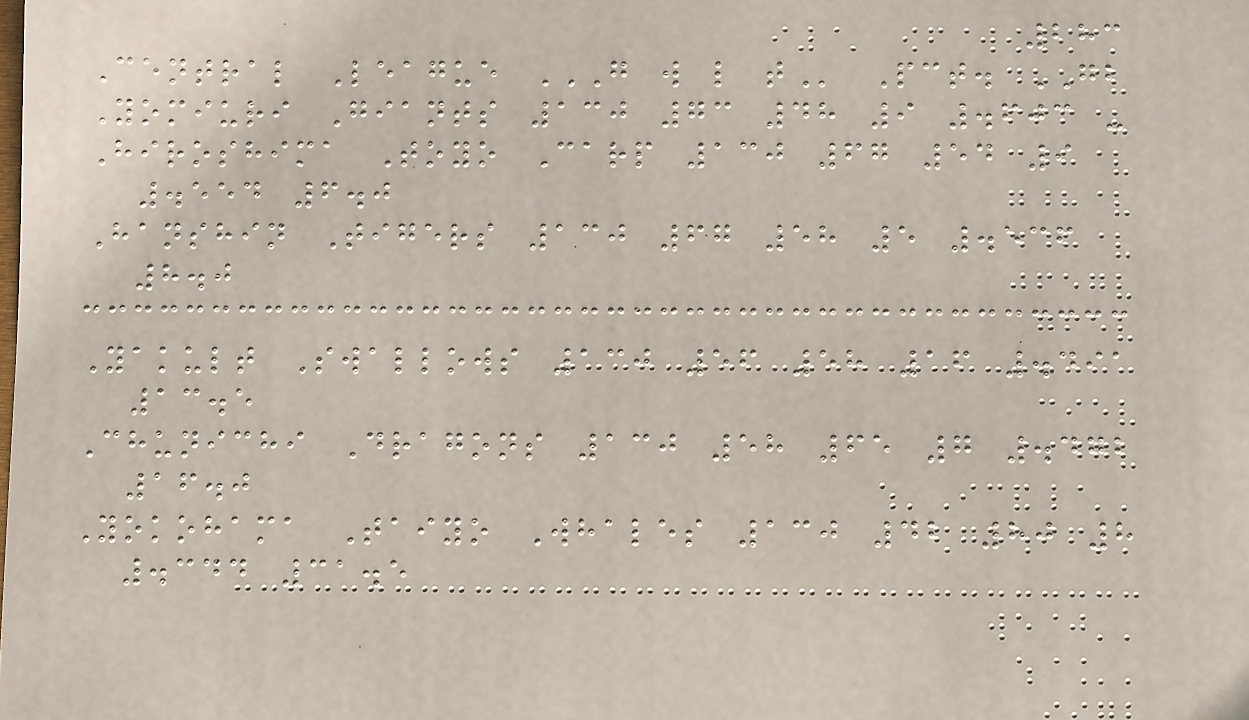283
Central League G W L T Pct. GB
Yomiuri Giants 130 73 48 9 .603 -
Hiroshima Toyo Carp 130 67 54 9
.554 6.0
Hanshin Tigers 130 67 58 5 .536
8.0
Yakult Swallows 130 56 58 16 .491
13.5
Chunichi Dragons 130 58 65 7 .472
16.0
Yokohama Taiyo Whales 130 42 80 8
.344 31.5
